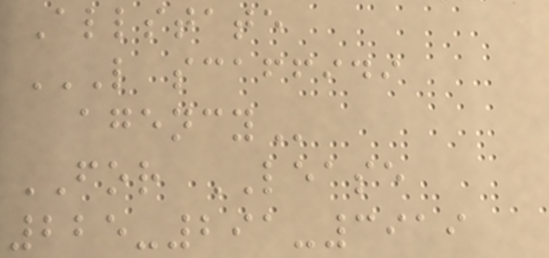Allstate
L SCAFFIDI
AGENCY
FOR LEASE
225-291-3919
